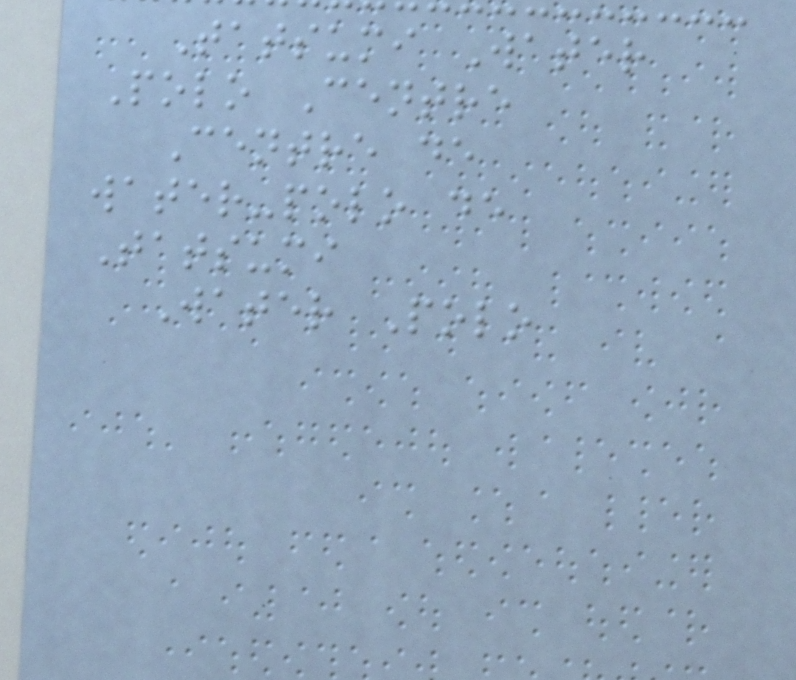Tatsumi Water
Polo Centre
Centre de
water-polo de
Tatsumi
Water Polo
